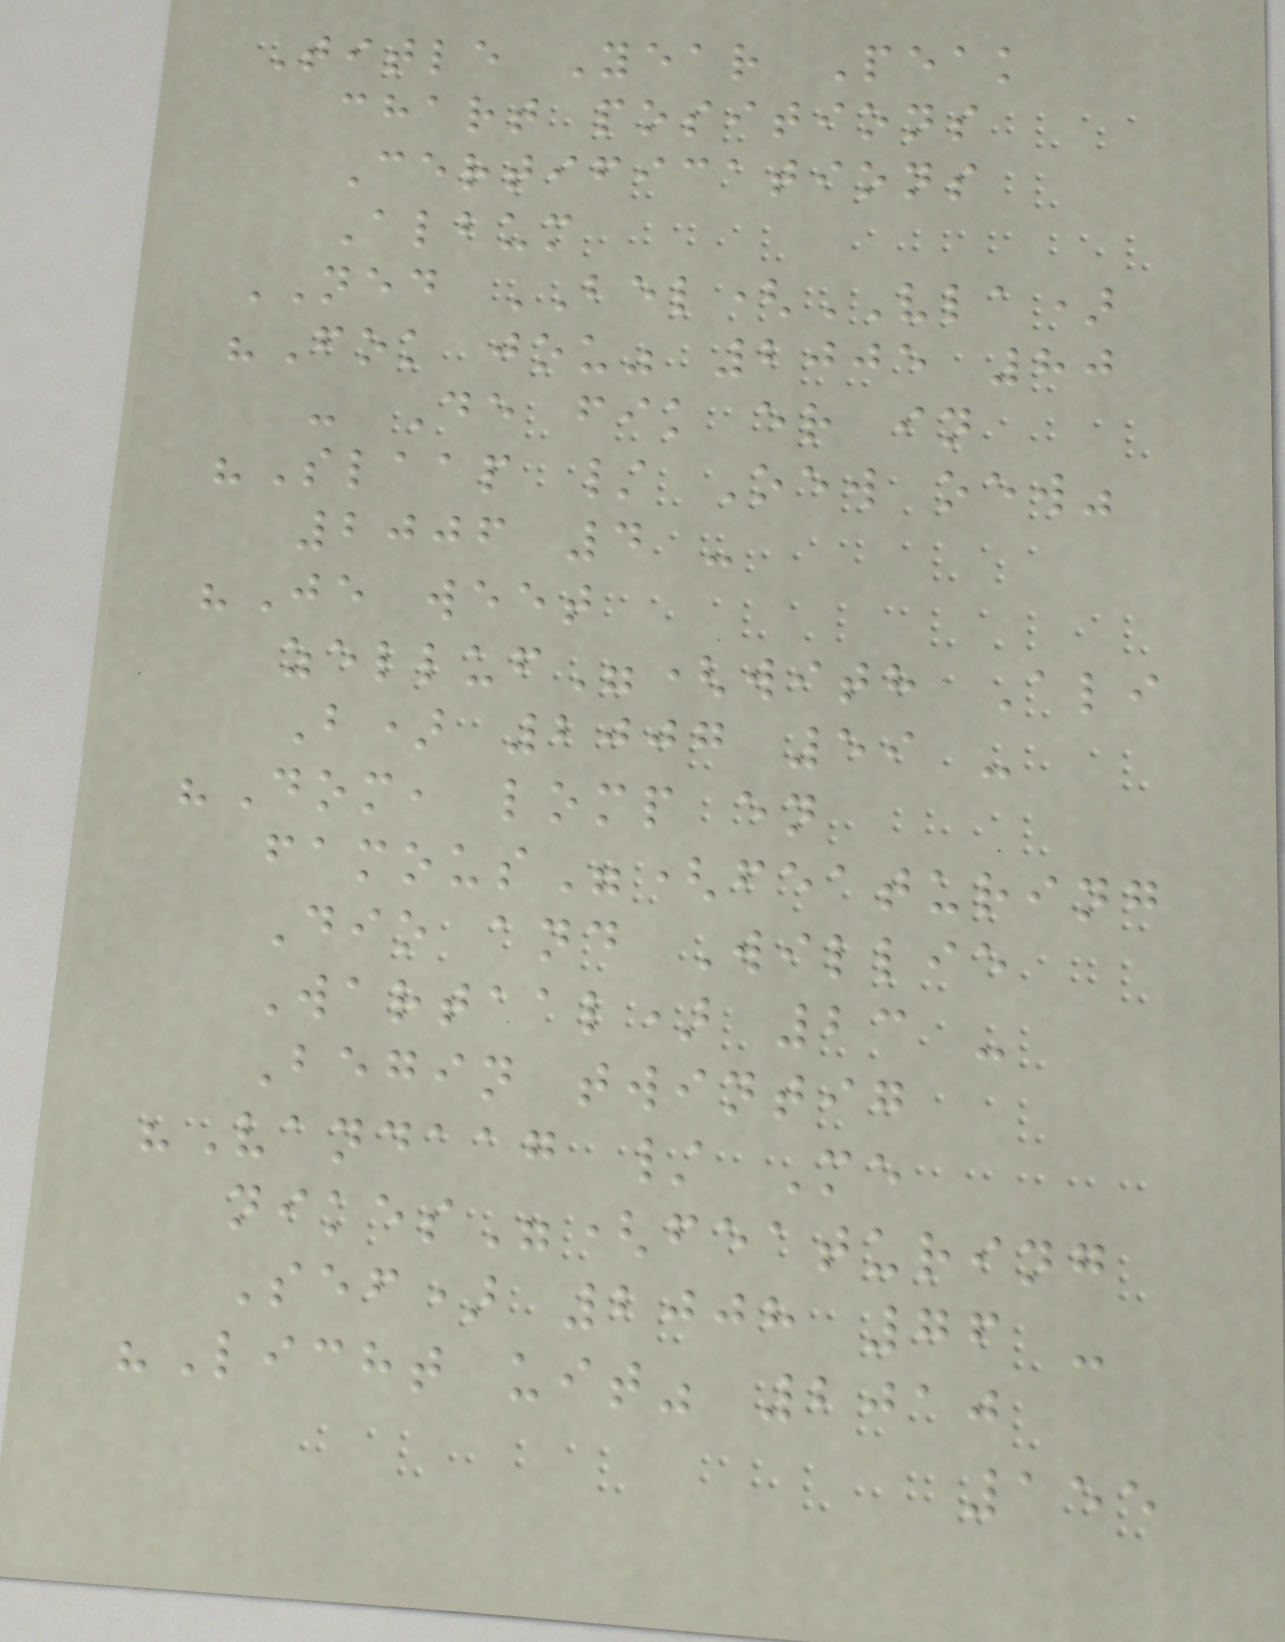Title Year Peak
chart positions
Certifications
Album
NED BEL(VLA)
"Fok jou" 2005 80
- De fik er in
"Slaap / Oew oew"
2006 4 -
"Je weet
zelluf"(with Ali
B) 2007 59 -
"Dom, lomp en
famous"(featuring
Dio and Willie
Wartaal) 23 -
Begin twintig
"Vandaag / Me
nikes"(featuring
Sef) 2008 76 -
"Licht uit" 2010
155
